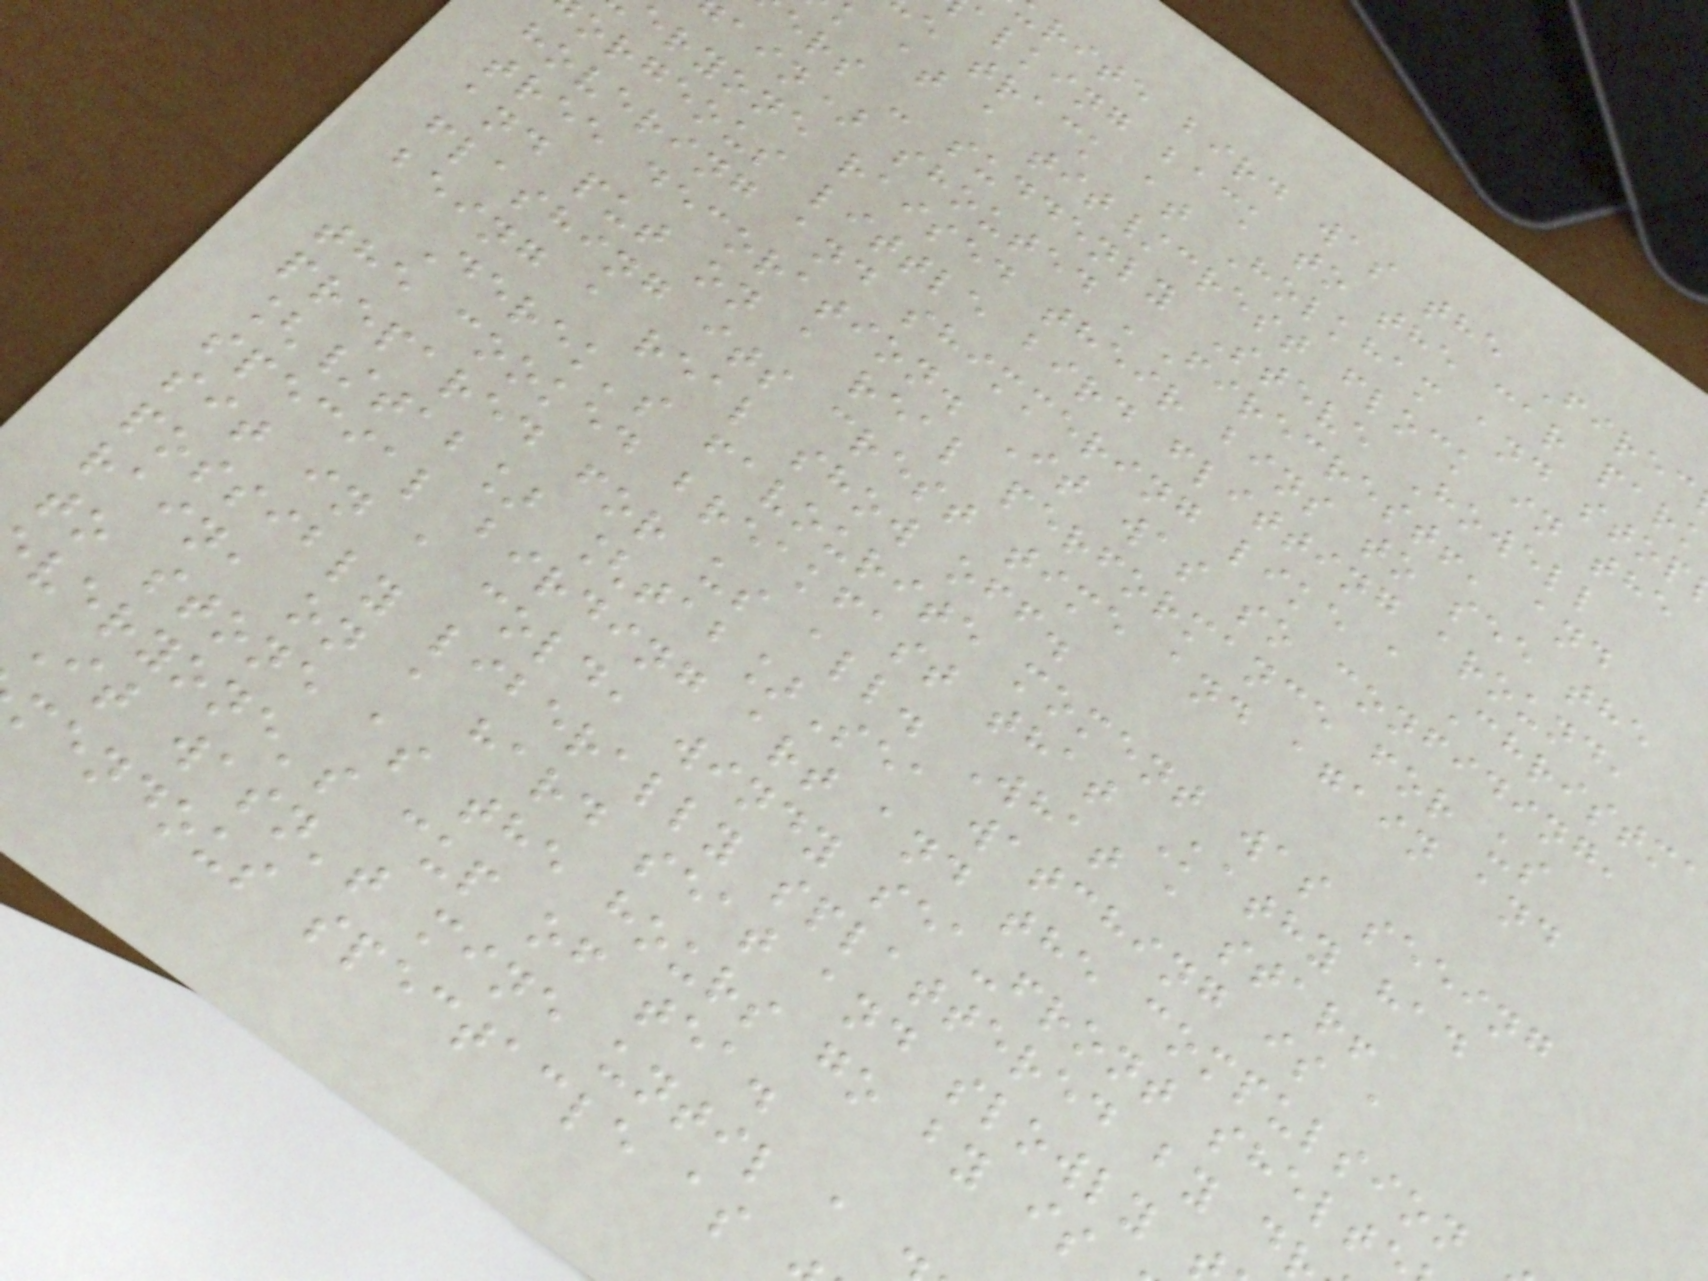rite bird was the Firec
alking back to the car park
e track at Holkham and stop
k at a tit/crest flock in the
ers - suddenly Steve Howell
ain) shouted 'Firecrest!' and
eryone raised their bins to see the
orgeous little bird flitting around,
hovering and shimmering like a Christma
tree decoration. It was so confiding,
and put on a real performance for us
flashing its crest time and again and
being a real show off.
Derek's favourite moment was seeing
the cooked breakfast that Kathy had
prepared for us all. What a star!
[/tab] [tab]Sea watching is a
special birding art and the compulsion
sit in a cold, windy sea-front shelt
possibly liberally splattered by d
rain, on a hard seat and slowly
to stone as the hours go by is
veryone's cup of tea.
It wasn't mine until a
mendous spectacle as
